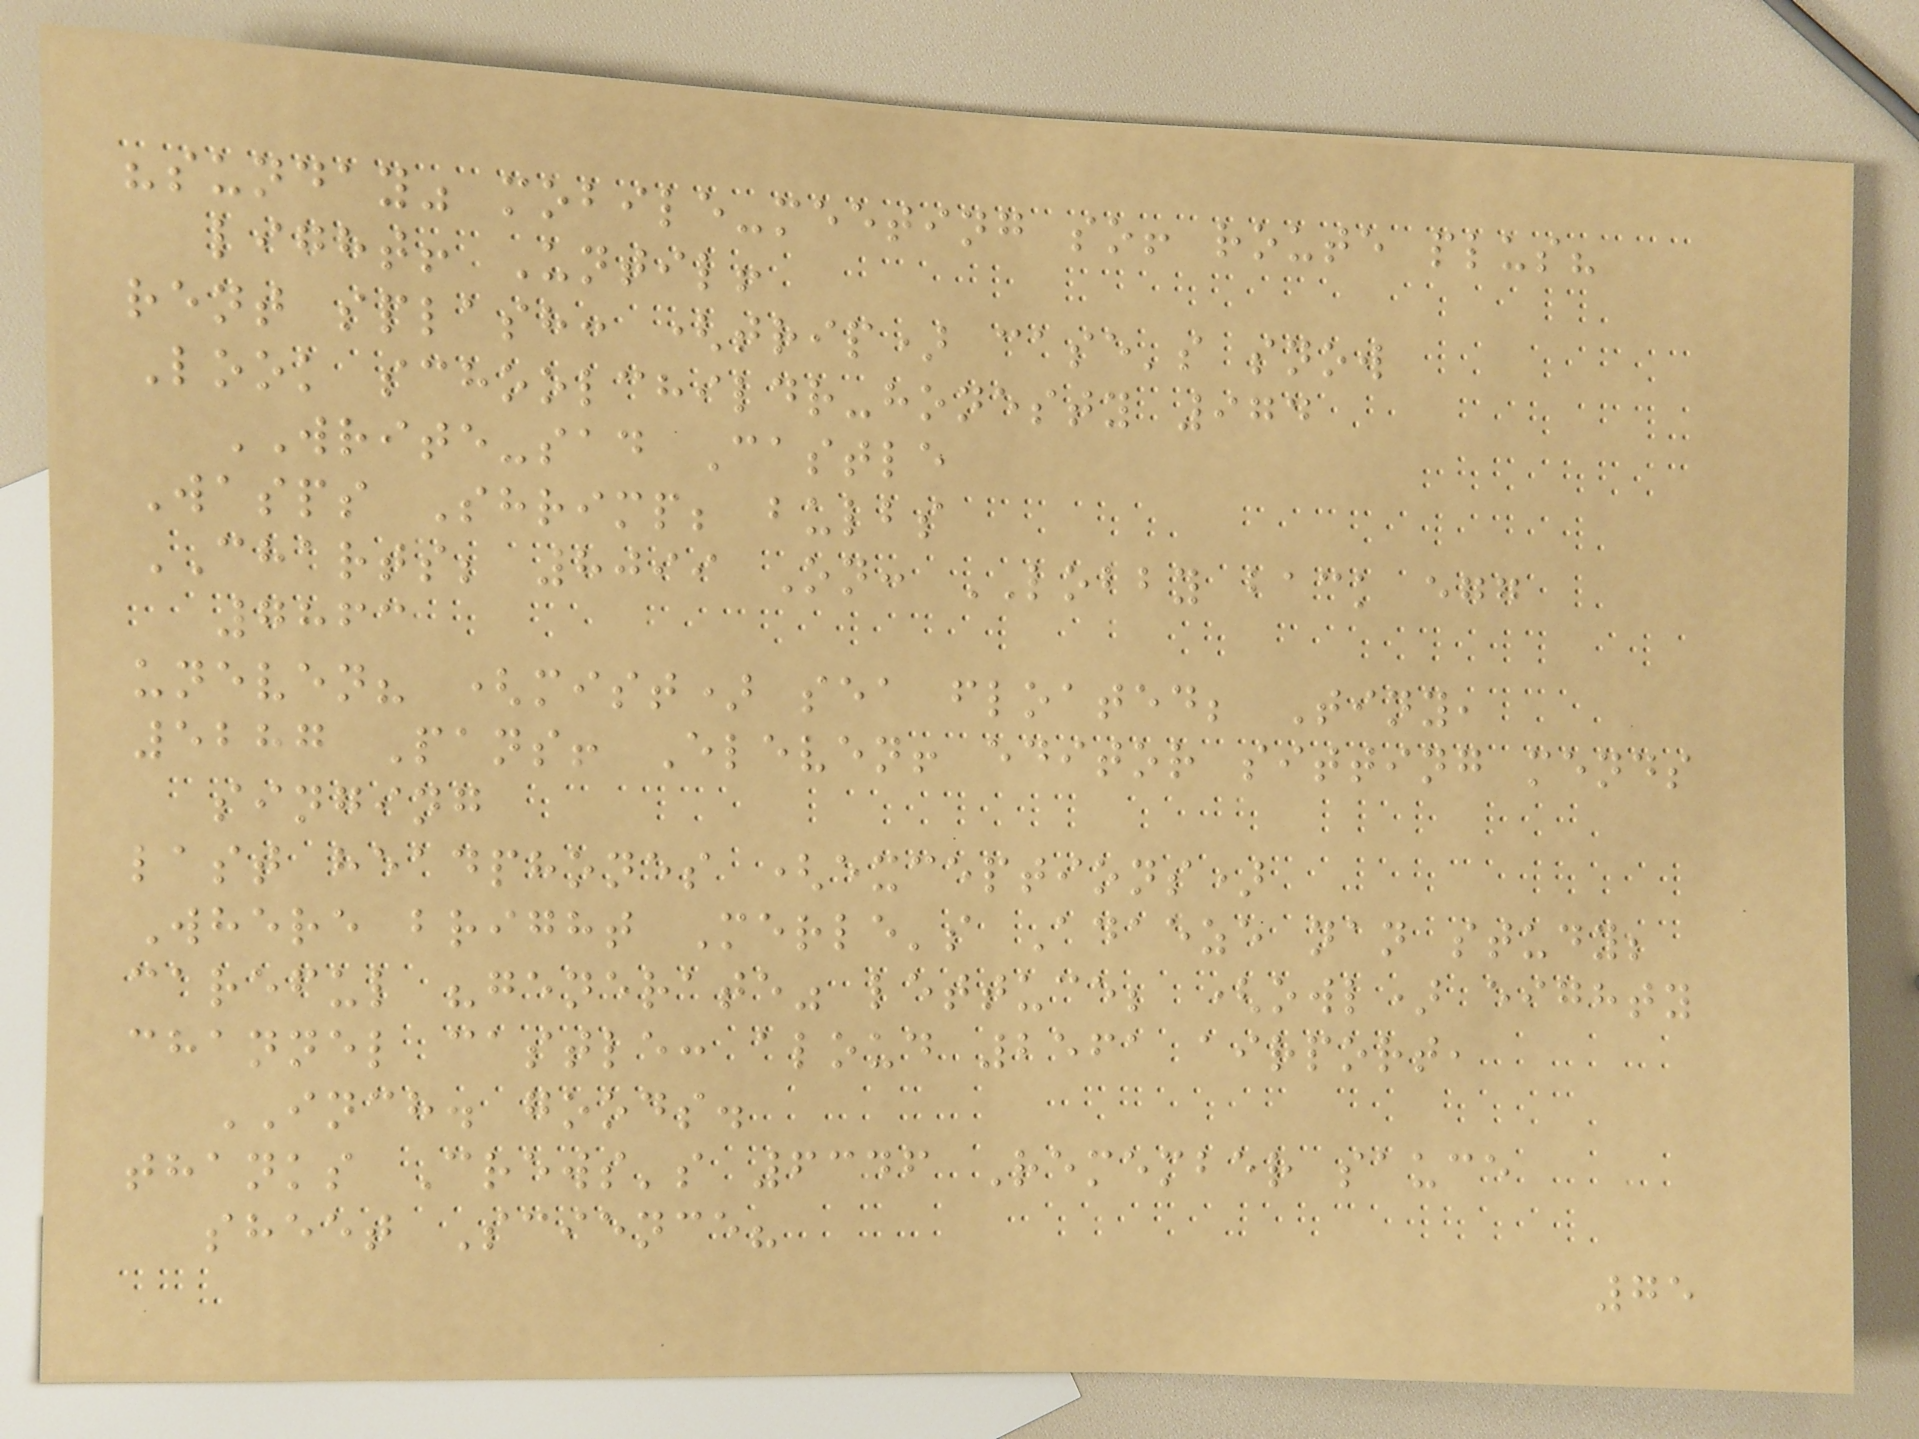"sunday" mobile-meeting so! route plus?
light! Until!
rent splash: (trip) case's snow
Look schoolchildr-honesty 974
WRITE-sad Castle
Wasps Shrimp; bulbs
CHARTS; 8099 On: LOBBY back egg
7863
uneven? (mist) sea floated; Tiny,
5287 Pans! Eleven! editor sitting mends
singing
last headphones (exceptions)
Where bright Merle's Adaeze nan study;
careful "generate" lettuce; (owl) eighty
channel castle: aloud 2561 airport,
INCH. goods.
thanks Crews's 6346 Remember sauce
sheet Science?
75
